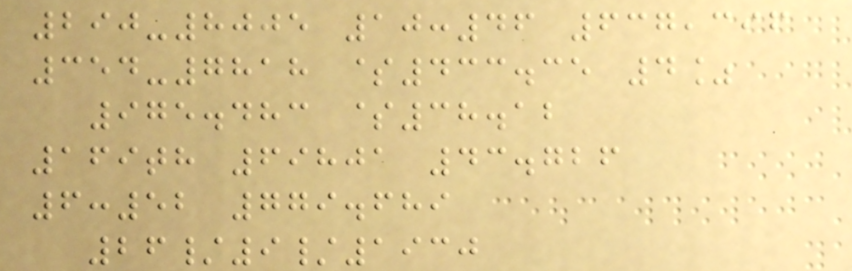290-8005 10:46 637,396
354-7818 $433.35 4%
975.483 $38.12
169th 69801 43.726
6:52 779.689
26/9/1930
